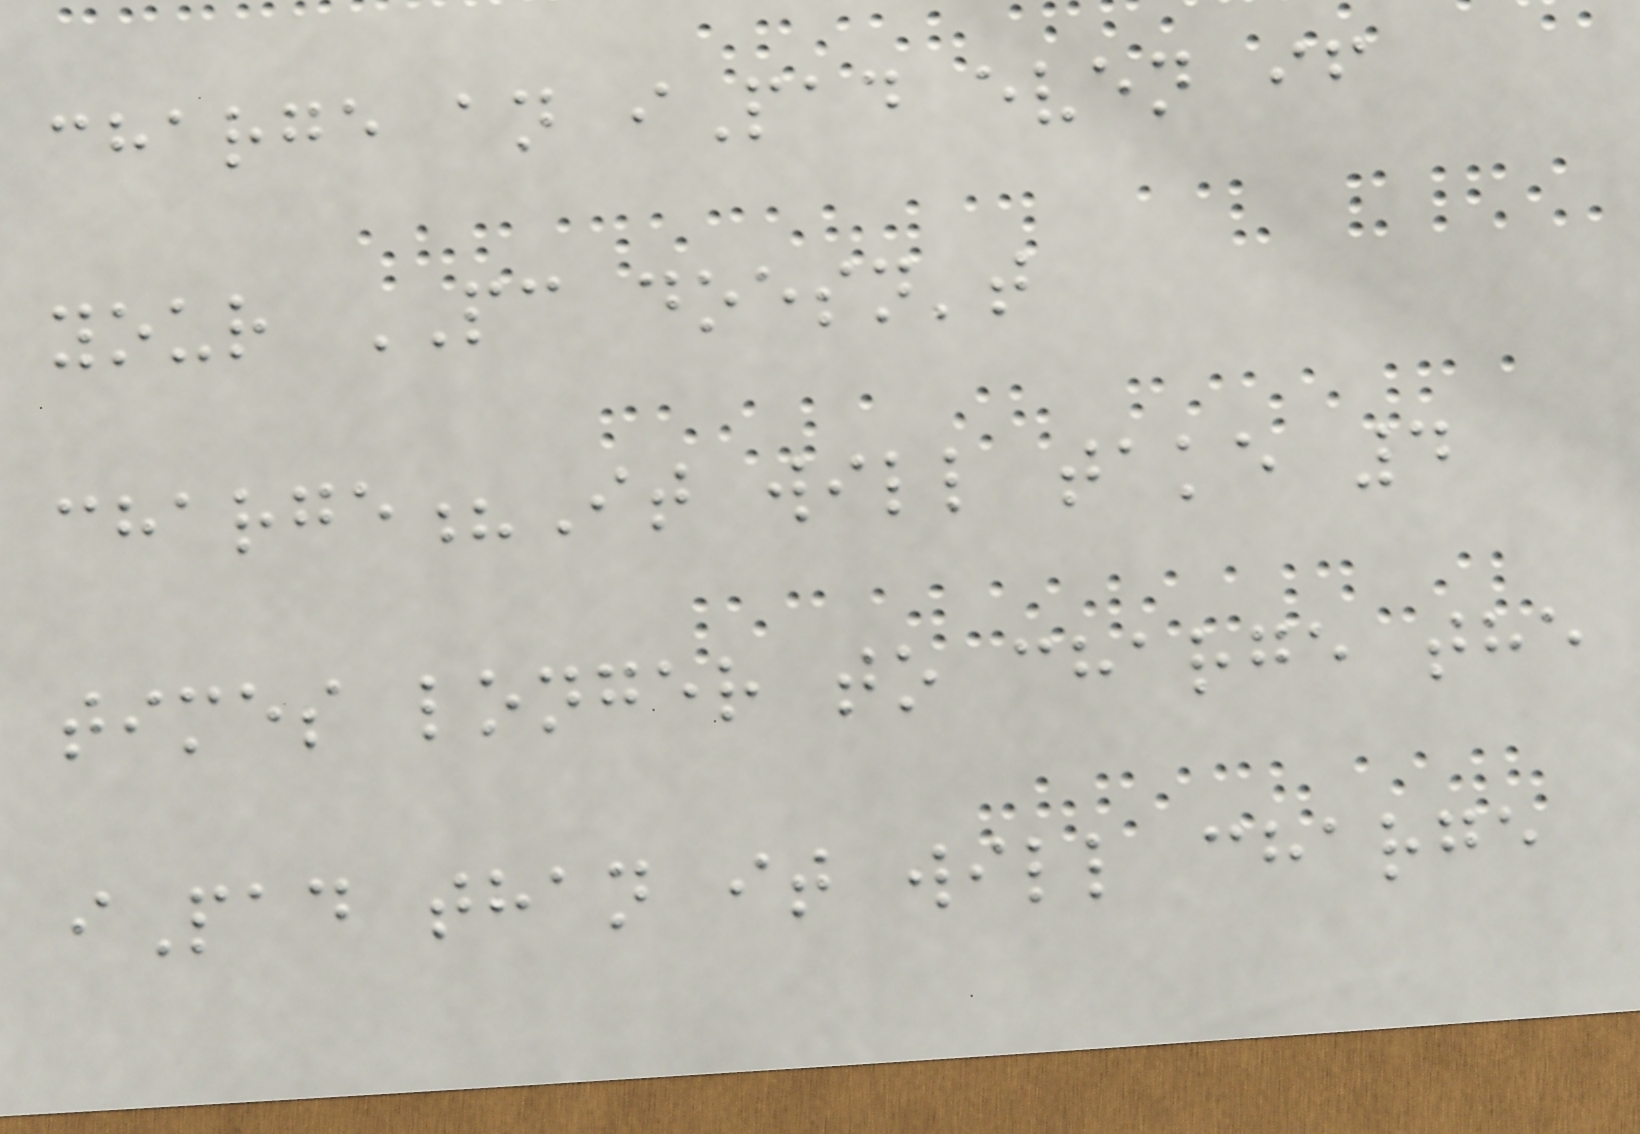charge an iPad even if
your PC doesn't
charge?It will take 4
times longer to charge the
iPad than it will charge
